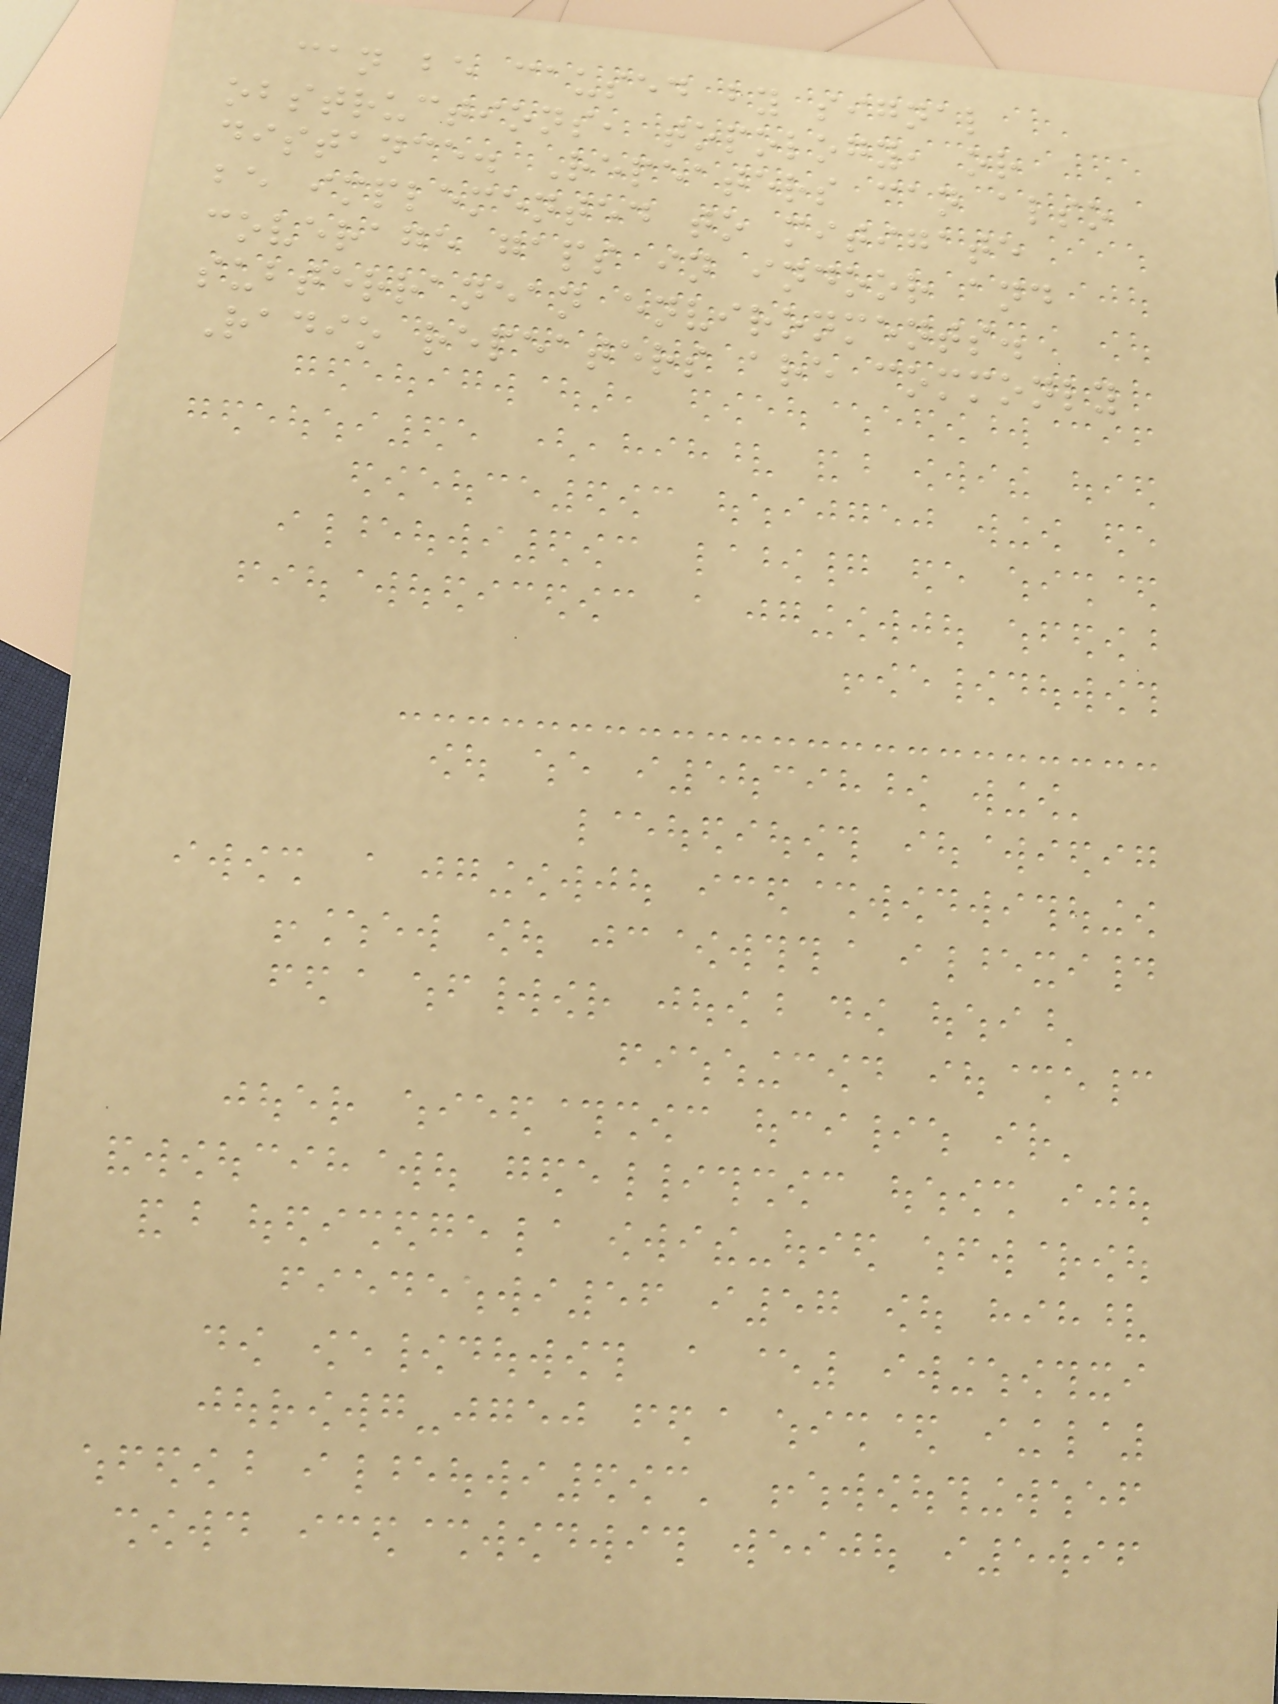can be caused by signal
obstructions, topology, or
distance. Repeaters can also
be implemented to mitigate
coverage gaps in indoor and
subterranean environments.
Radio repeaters are commonly
